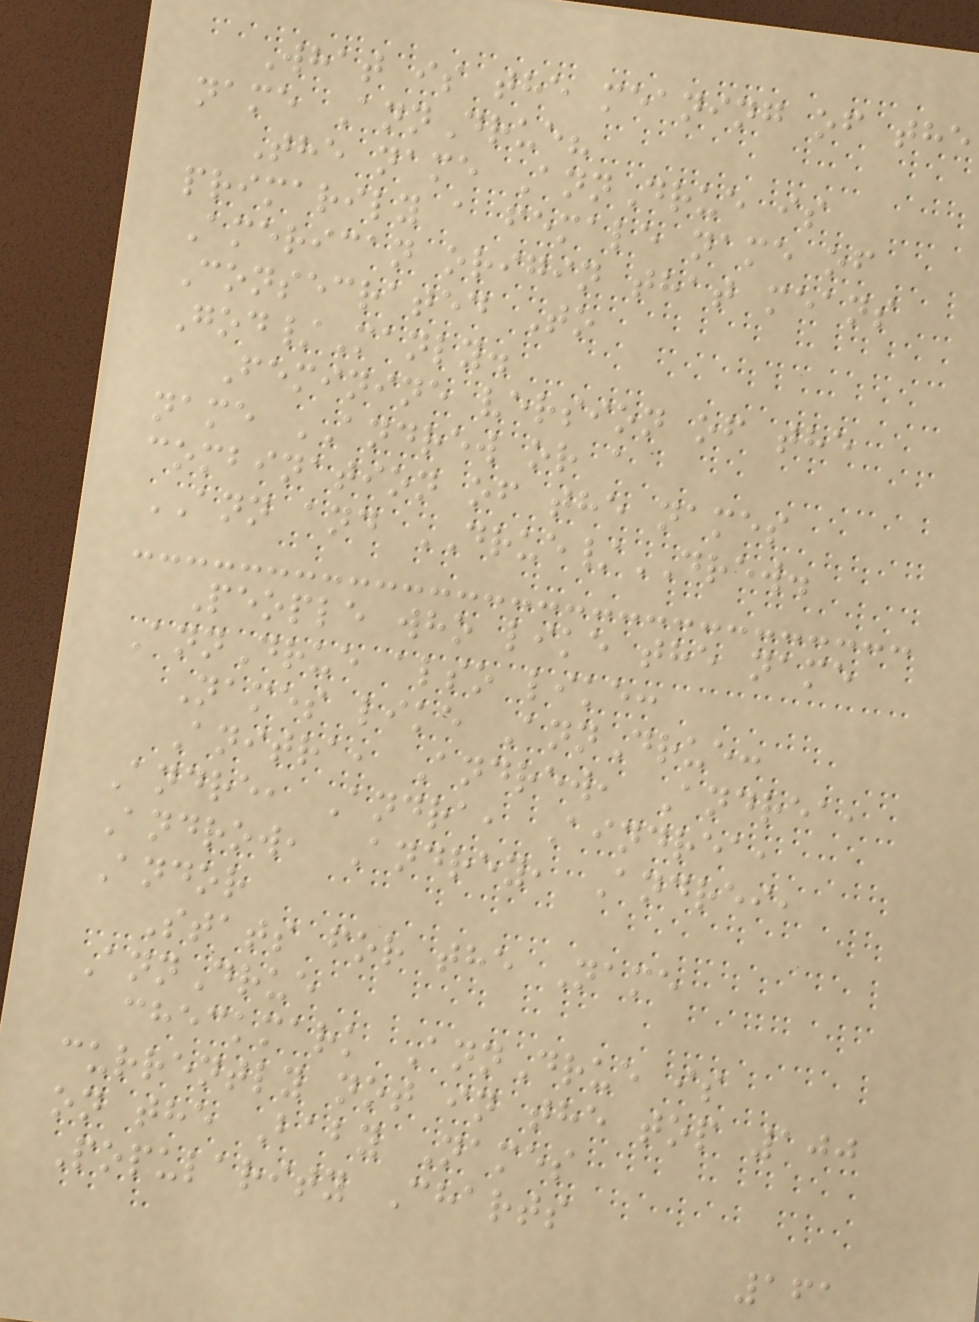What is the meaning of the
name AnnDrue?
The name AnnDrue is
primarily a female name of
American origin that means
Consecrated To
God/Manly.
Feminine version of the
name ANDREW or a
combination of the names
ANN and DRUE/DREW.
People who like the name
AnnDrue also like:
Names like AnnDrue:
Anitra, Andrew, Andrea,
Andre, Andra, Aindrea,
Androw, Andrey, Andrei,
Andor
Stats for the Name
AnnDrue
checkmark AnnDrue is
currently not in the top 100
on the Baby Names
Popularity Charts
161
